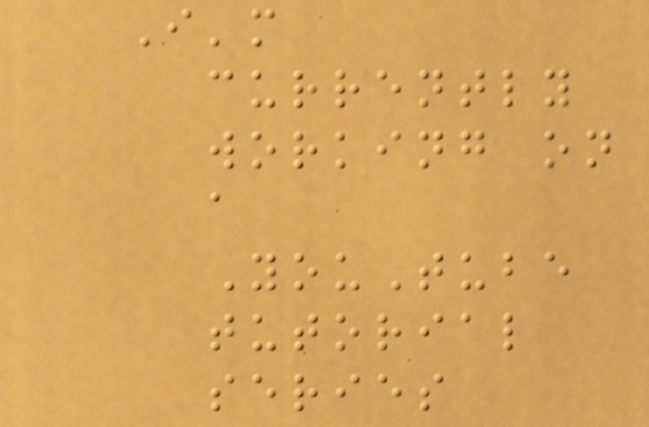I'm
currently
working on
a
YouTube
tutorial
series
